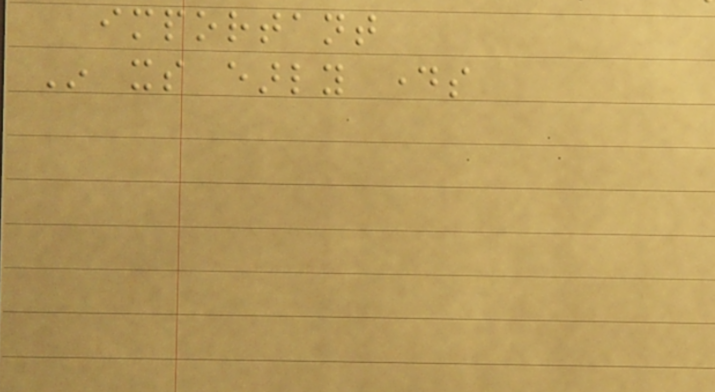important
In its early days
